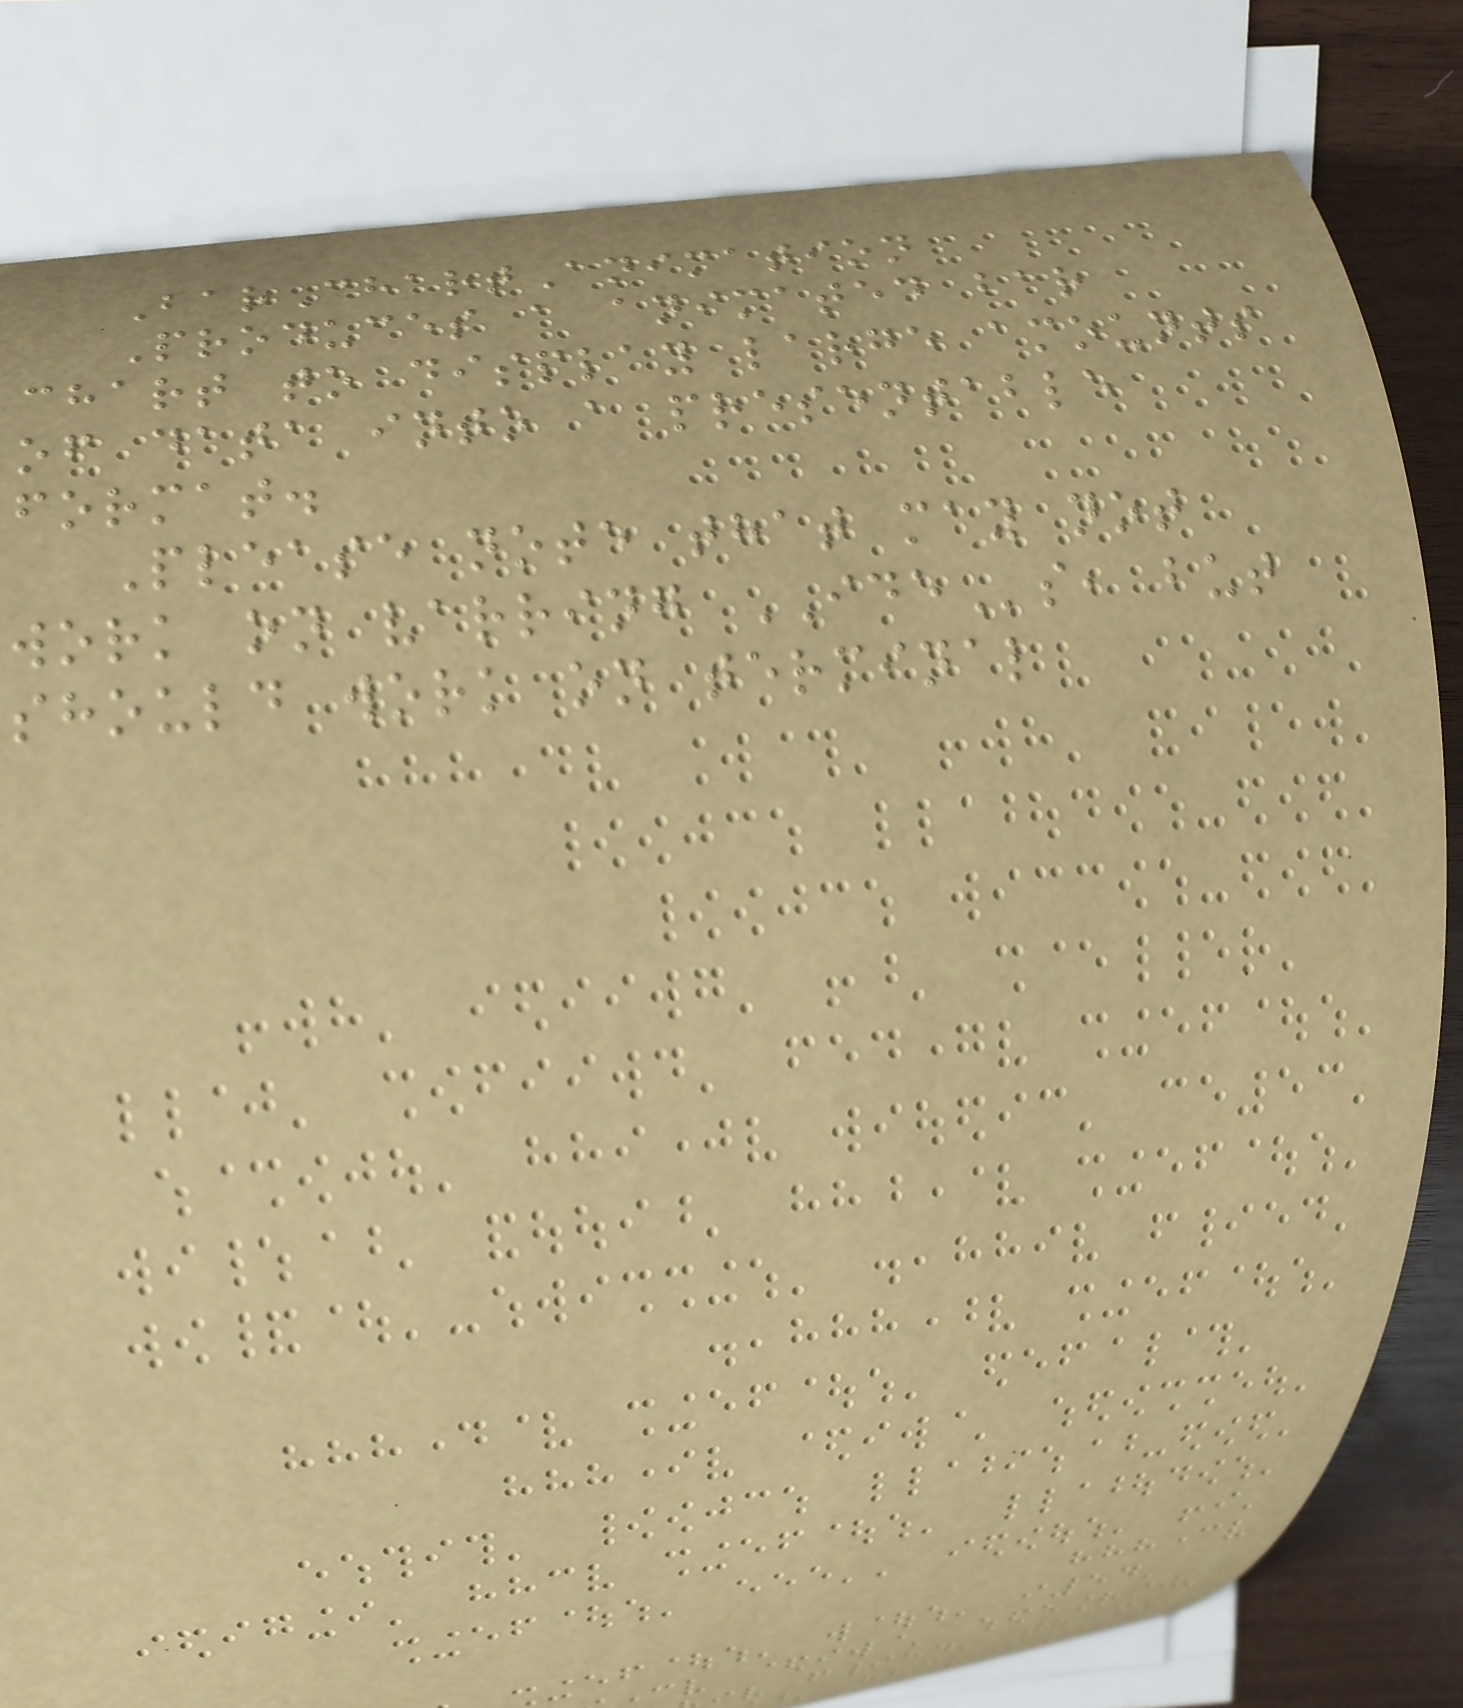BarChartAnimation
Produces a animated bar
chart to display large amounts
of data into a presentable
format.
Please note that may not
work on varring IDEs, but
should work on terminal
